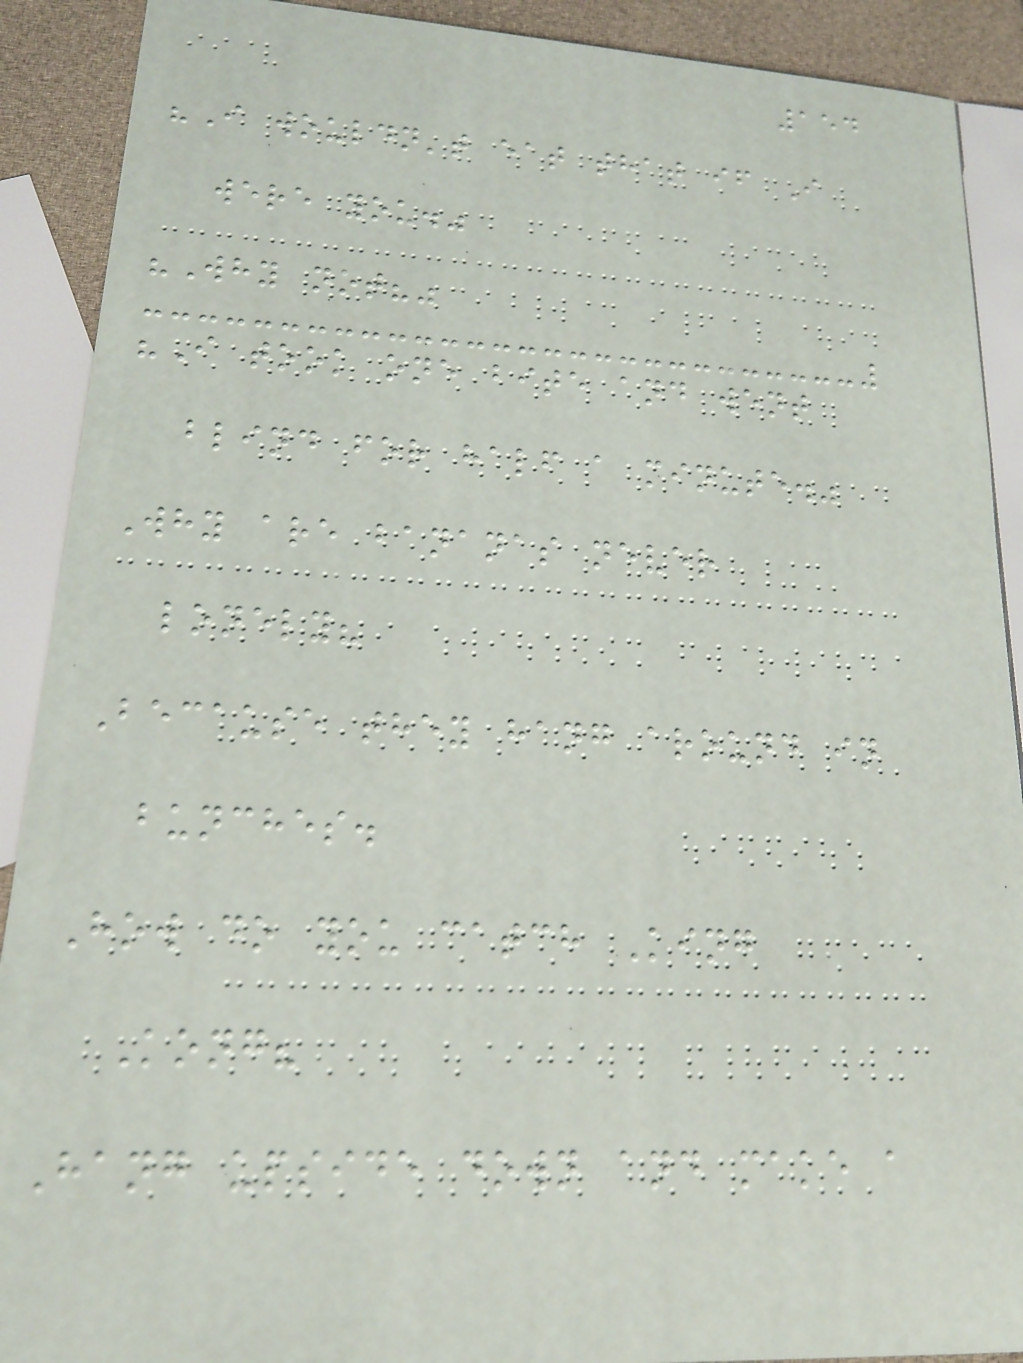154
"I wouldn't eat that if I
were you."
"Why not?"
"I took one bite and went
blind for half a minute."
Why are bananas never
lonely?
Because they hang around in
bunches.
How do you catch King
Kong?
Hang upside down and make a
